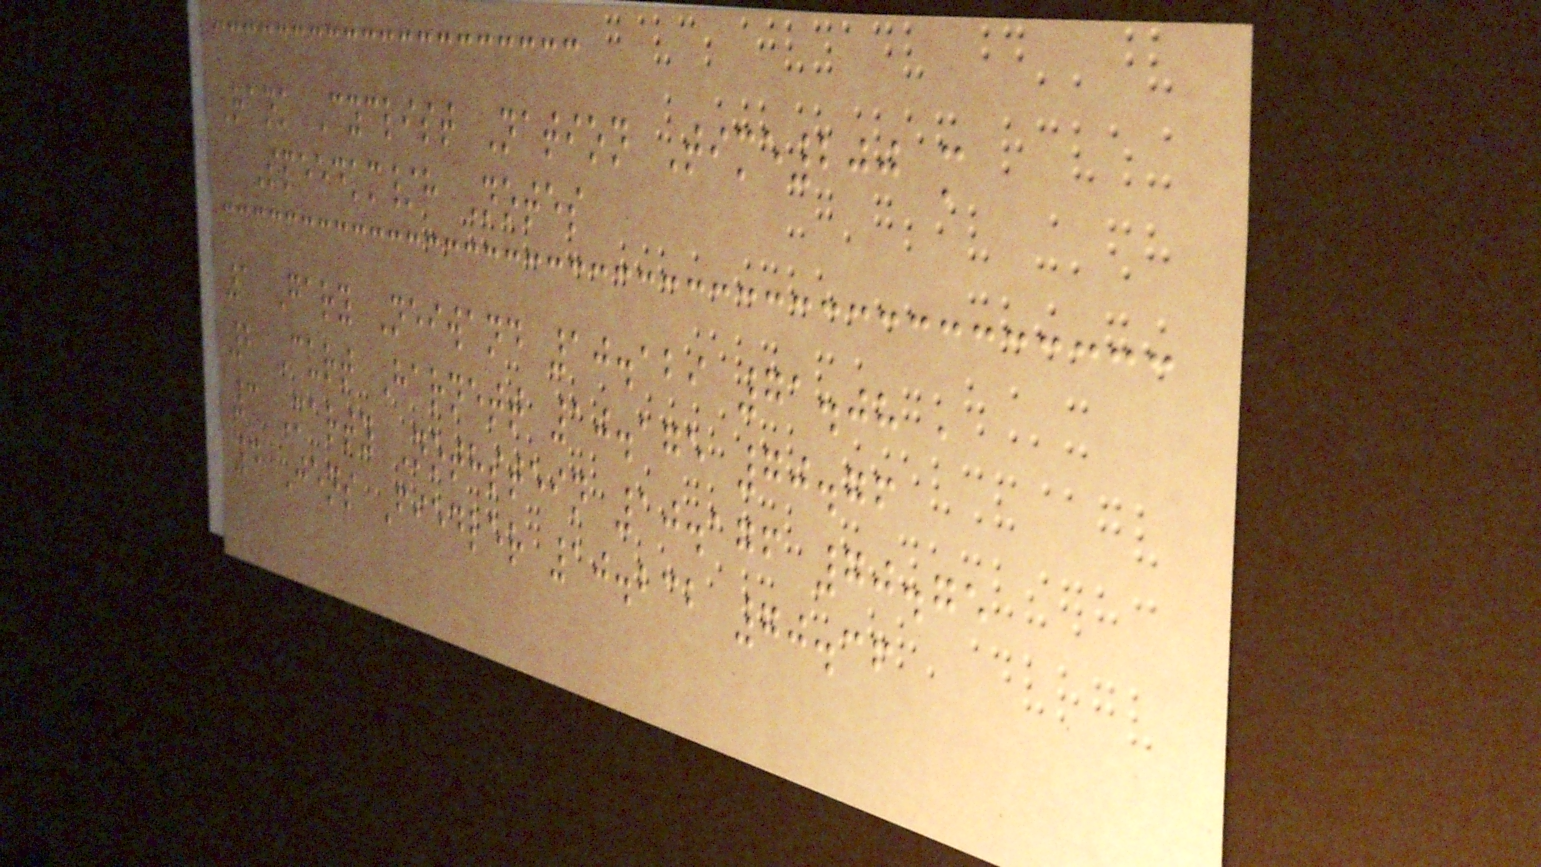Rank Cyclist Nation Time200 m
Speedkm/h Notes
1 Gary Neiwand 10.129 71.08 ,
2 Curt Harnett 10.175 70.76
3 Marty Nothstein 10.176 70.75
4 Jens Fiedler 10.232 70.36
